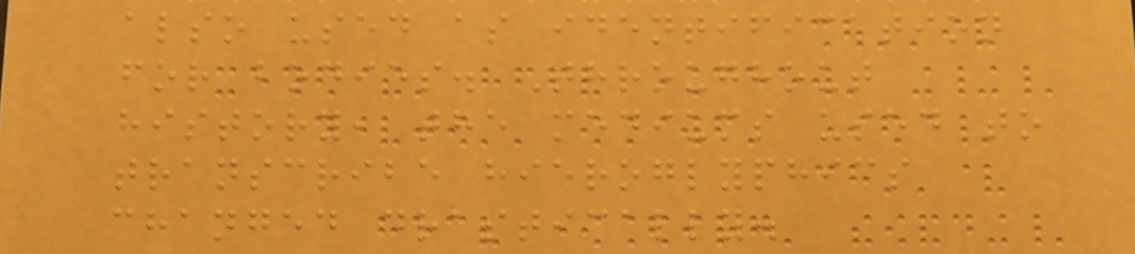also used as identification
for bodies. Throughout
history, the mediums used to
transcribe hieroglyphics
changed drastically.
